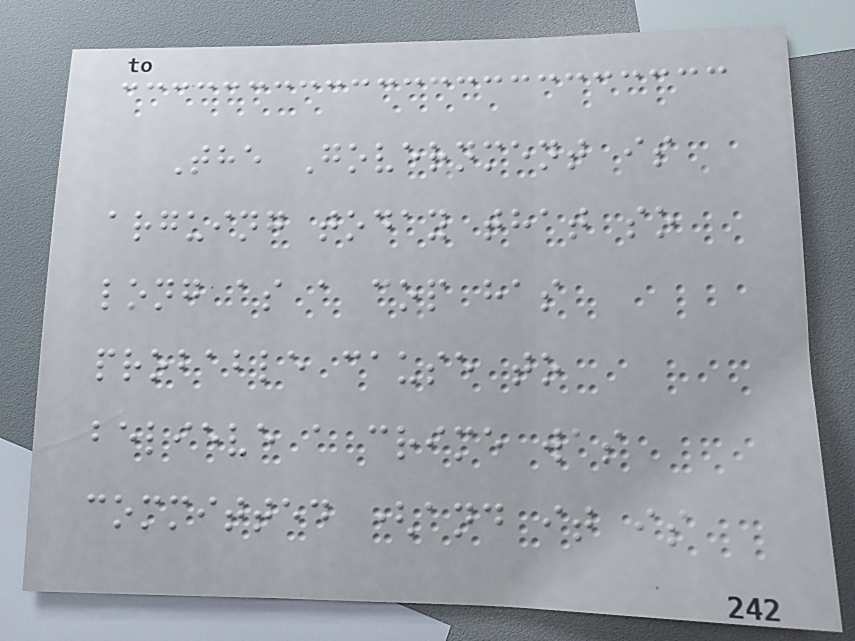The Government is
arguing today that so
long as a cop has
probable cause to
believe a crime was
committed (and it is
